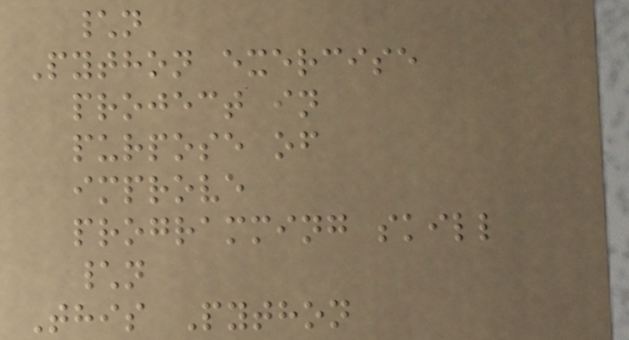\n
Python exercise
project in
purpose of
improve
programming skill
\n
This Python
